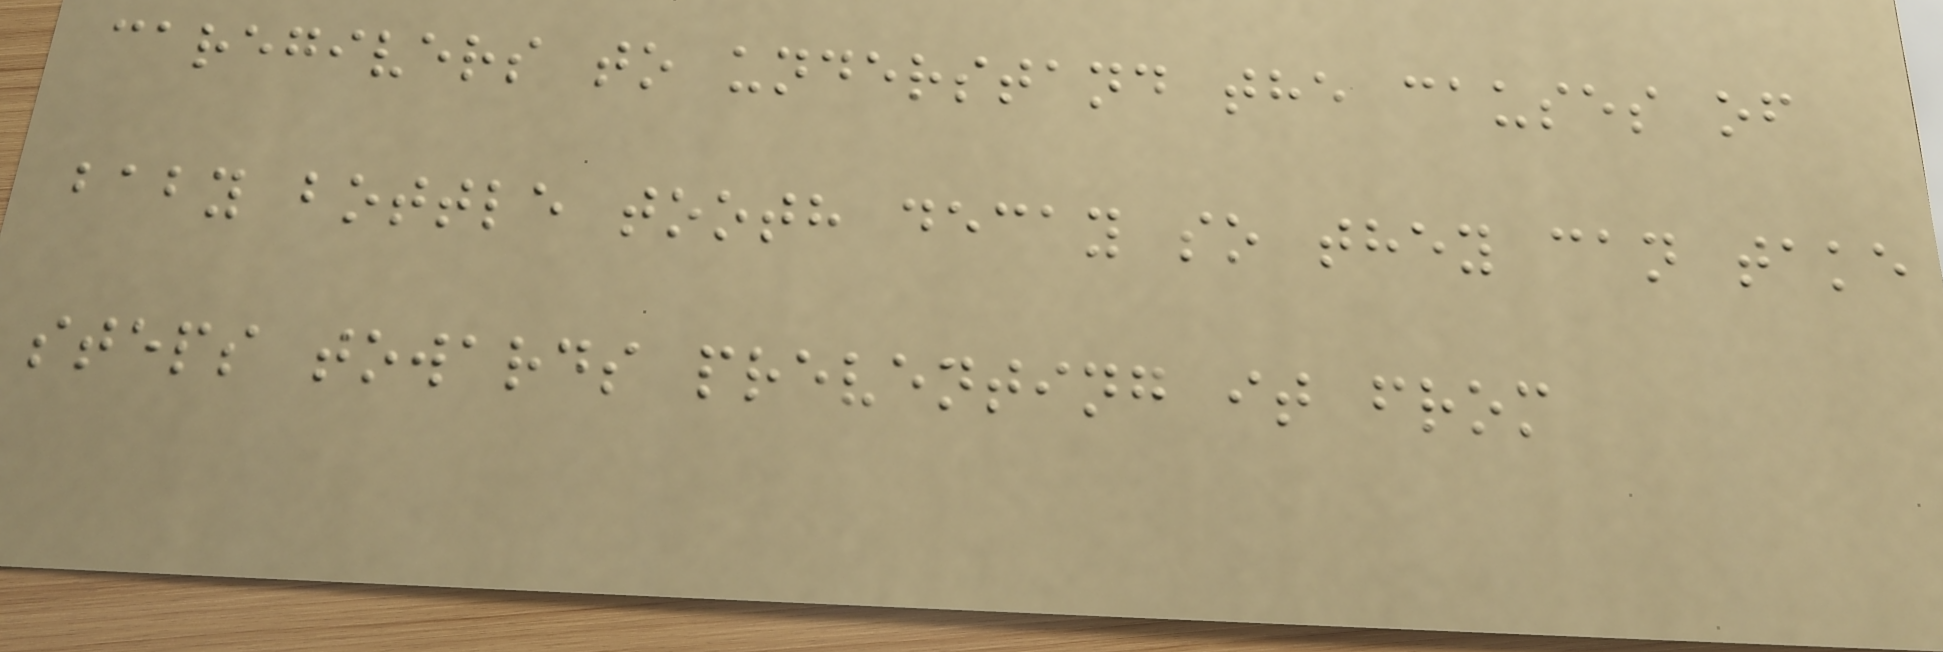caregivers to understand the causes of
baby bottle tooth decay so they can take
steps towards preventing it from
